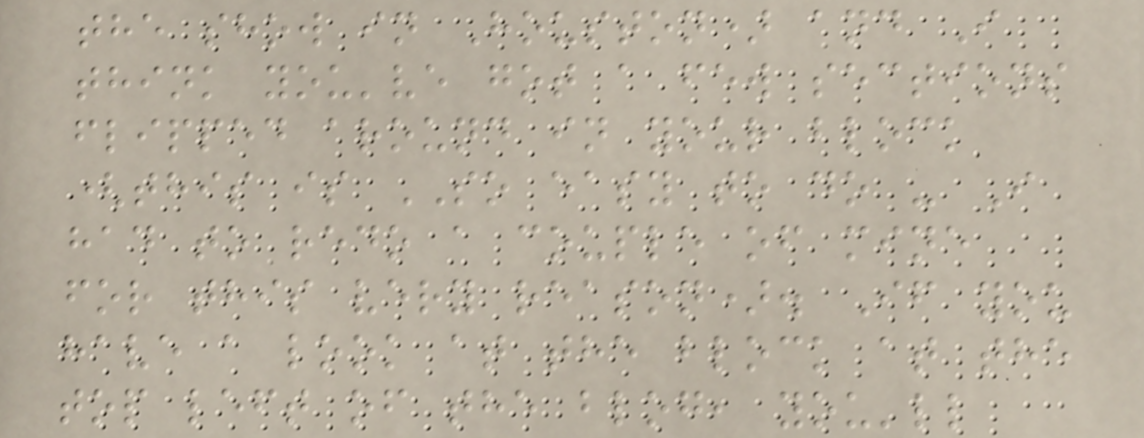the show in Houston) and I
think you've got a few sections
flipped around in your block
(this is SO easy to do - I
had to redo a couple of mine
for this very reason). If you
have a look at the block at the
top left of the blog, you'll
